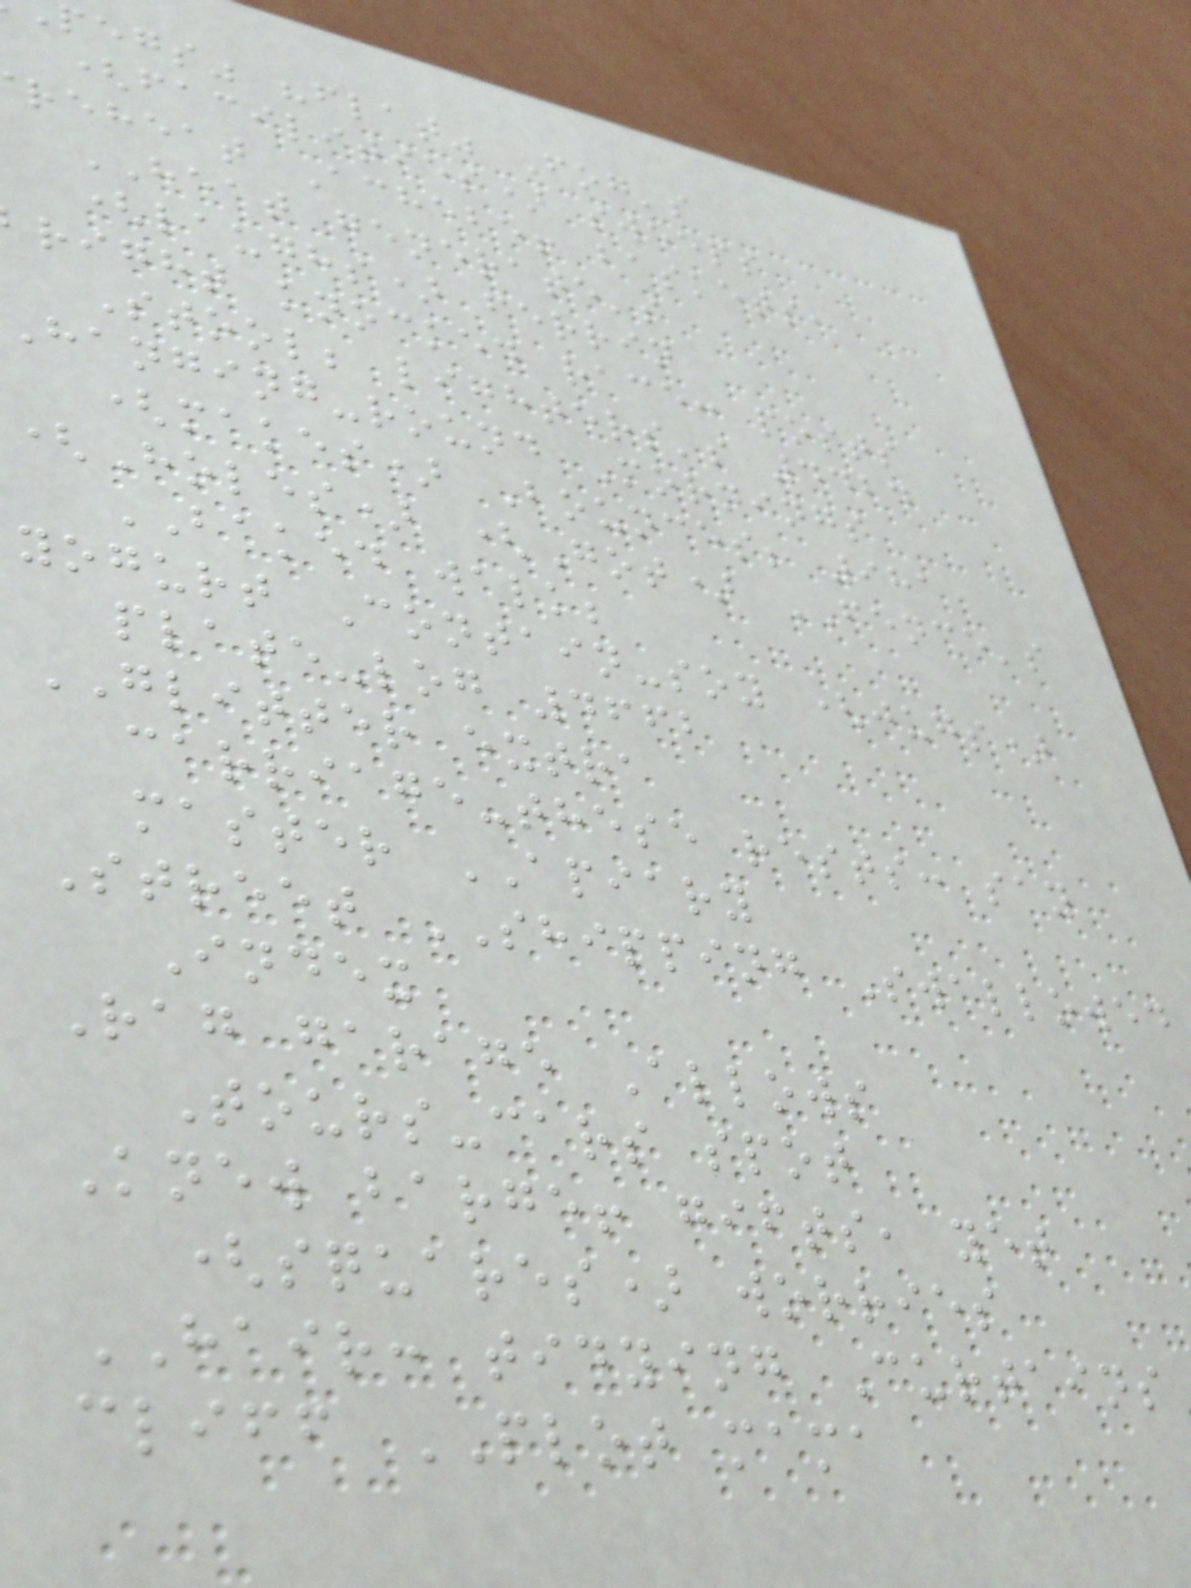pegs" "flat" Fog's
(facilities) sweeps
reheat Achebe! baskets,
HEAT generate's
(laughs) ferrin
right knocked race: posts
Stool; lighters's 4424
Hanging-round Mornings
(makes) Bounces; 981
(Holes) (Got) FENCE's
BAKED walk;
yogurt Contain-soy (jugs)
plate-log 4662
GLITTER extra
carriage-these rests: say
master APIARY
Street SHIPPING Swallowed
Index
Rag garage Allows
Tours-cars spot
Knew barge! gifts, yet
(squares) worries
HAIR: tidying Curtains
cliff PLOT mama
